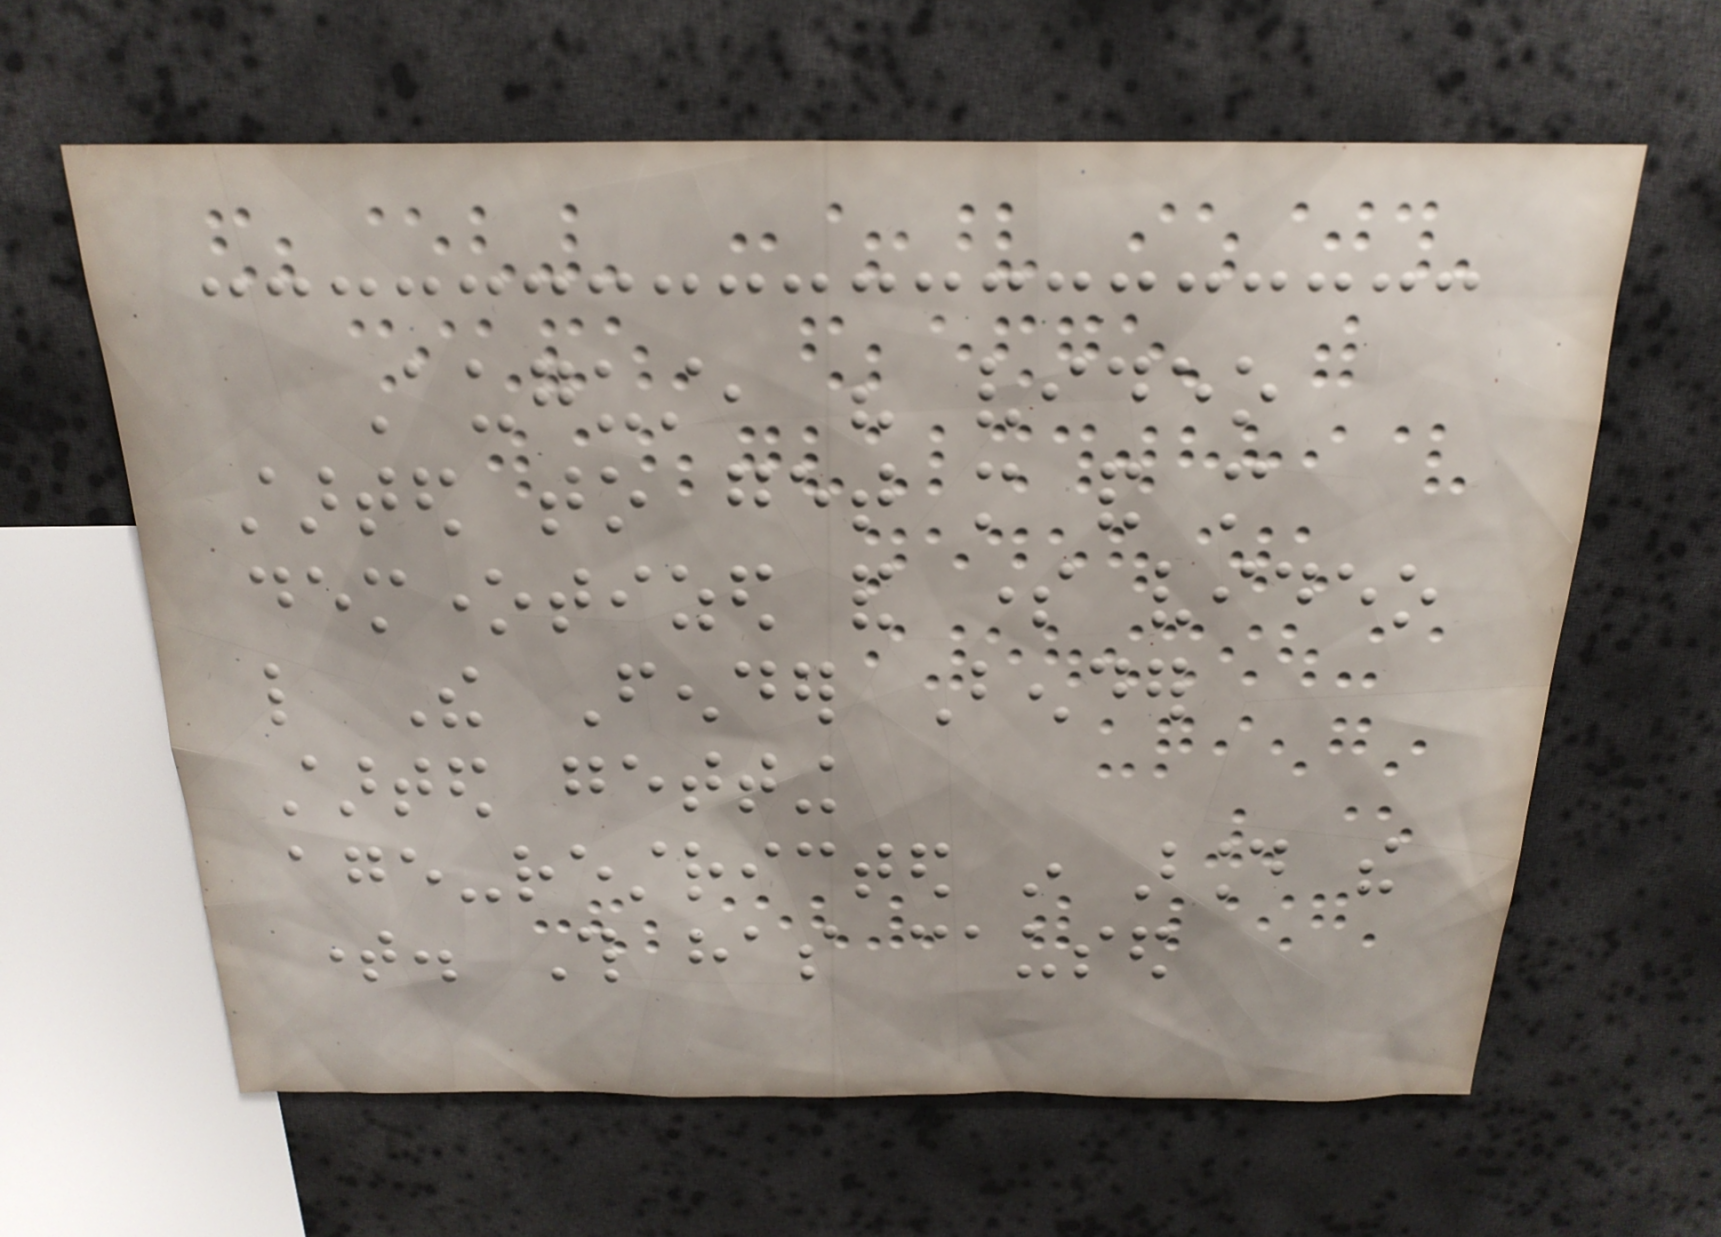August, his video
started to get more and more
demonetized and some video
like The Fender Bender
started getting
age-restricted in around the
time. This has caused
